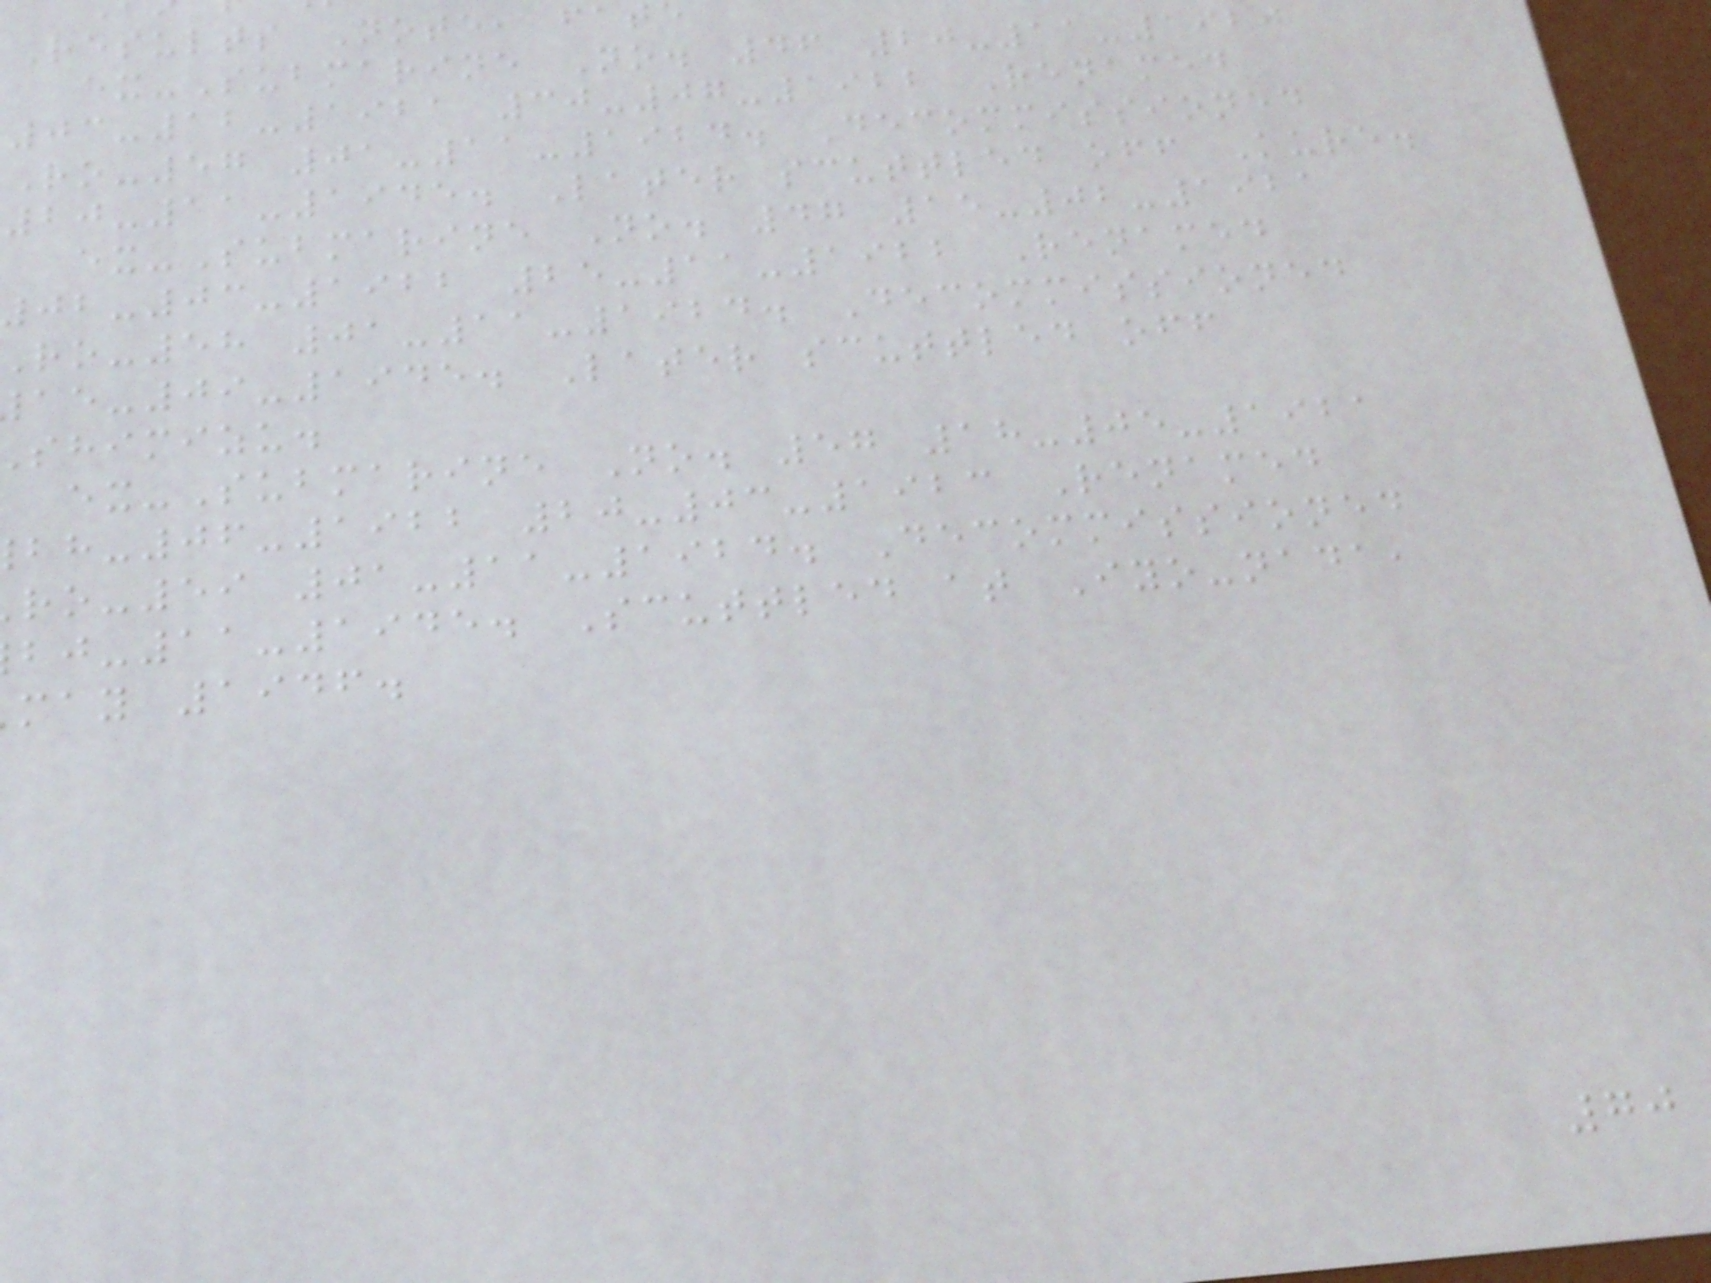Results Note, fat
ex-Submarine No. 46 20-11-1920
03-12-1921 30-07-1922 Renamed
Ro-57 01-11-1924. Decommissioned
20-11-1945. Later scuttled off Kure.
ex-Submarine No. 47 15-02-1921
-03-1922 25-11-1922 Renamed
ro-58 01-11-1924. Decommissioned
-09-1945. Later scuttled off
shimizu.
ex-Submarine No. 57 18-05-1921
-06-1922 20-03-1923 Renamed
ro-59 01-11-1924. Decommissioned
-11-1945. Scuttled at Iyo-nada,
may 1946.
70
